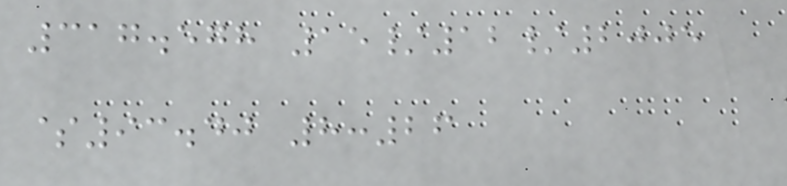317.578 15/12/2005
$93.40 8:26
